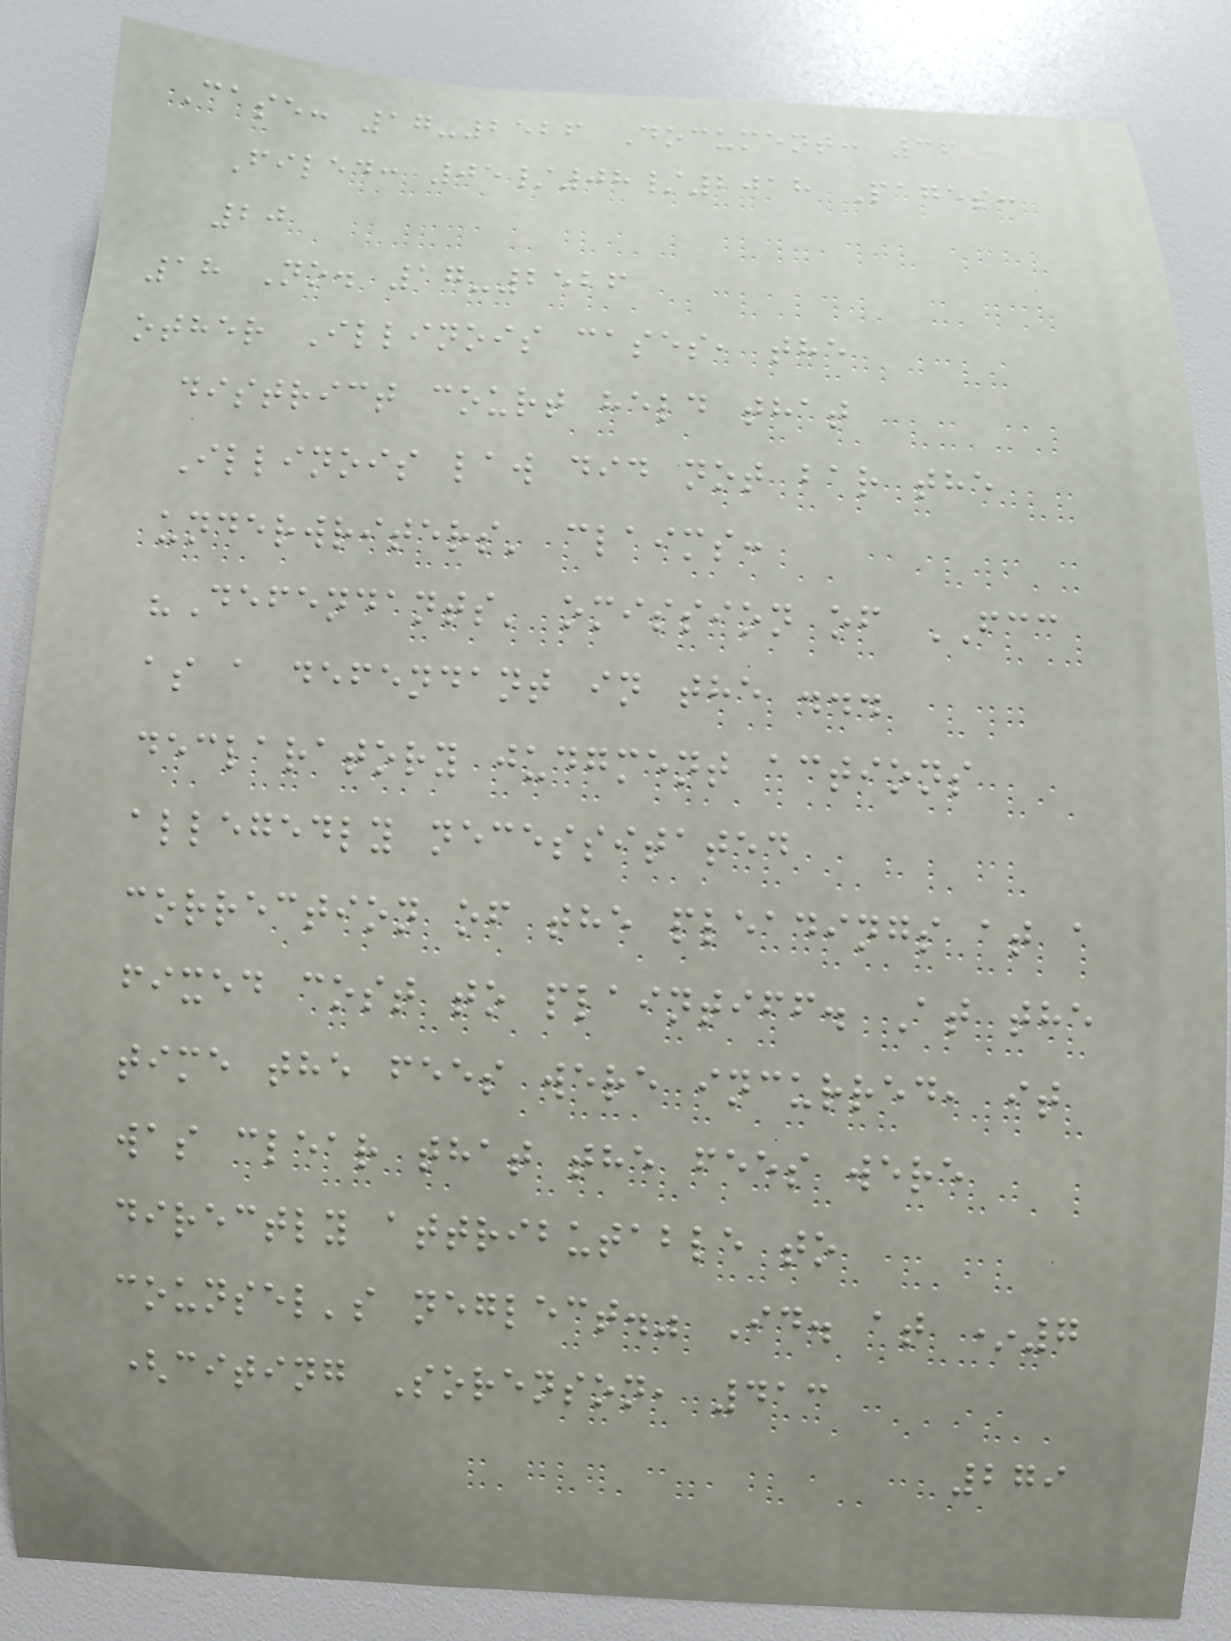Case: 17-2526 Document: 36
Filed: 05/08/2018 Pages:
20
18 No. 17-2526
other Illinois cases, the
district court held that
Illinois law did not bar the
underwriters' claims:
"Defendants' omission of FCC
as a defendant in the ...
declaratory judgment actions
allegedly necessitated
correction of the pleadings at a
fixed cost to plaintiff. At the
time the fees were incurred, it
was clear that the fees were
directly attributable to
counsel's neglect." Id. at *7
(citing Sorenson, 413
279
